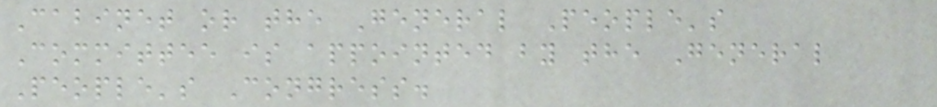Cabinet or the General People's
Committee is appointed by the General
People's Congress.
